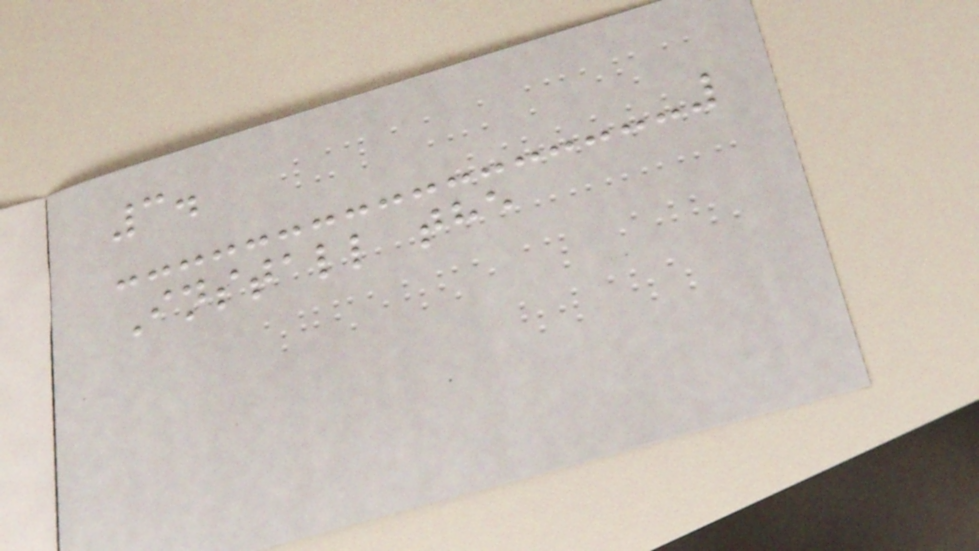3.
Install the
